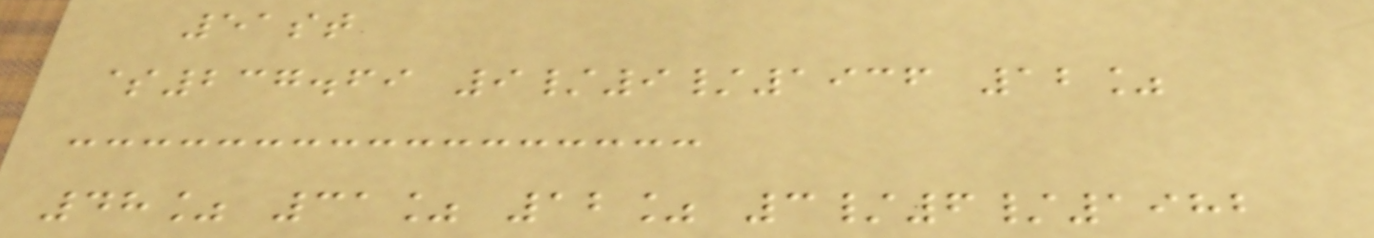51st
$237.69 9/9/1936 12%
48% 31% 12% 3/6/1982
